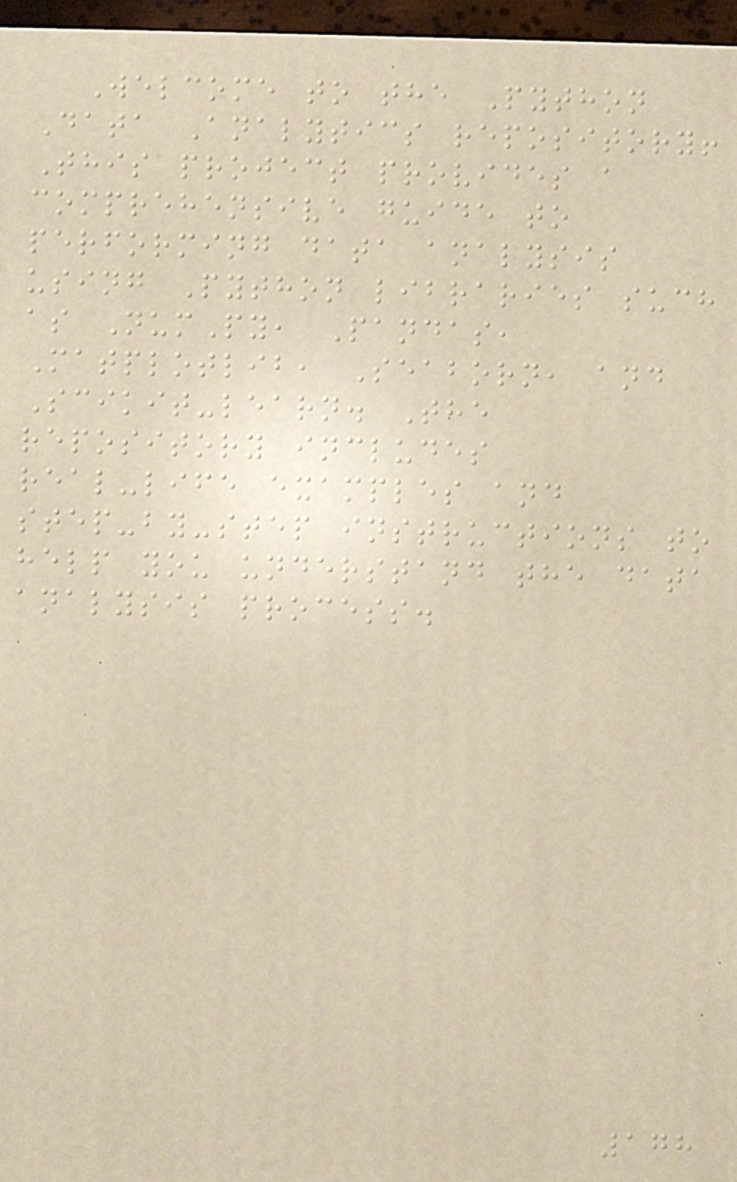Welcome to the Python
Data Analytics repository!
This project provides a
comprehensive guide to
performing data analysis
using Python libraries such
as NumPy, Pandas,
Matplotlib, Seaborn, and
Scikit-learn. The
repository includes
real-life examples and
step-by-step instructions to
help you understand the data
analysis process.
178
